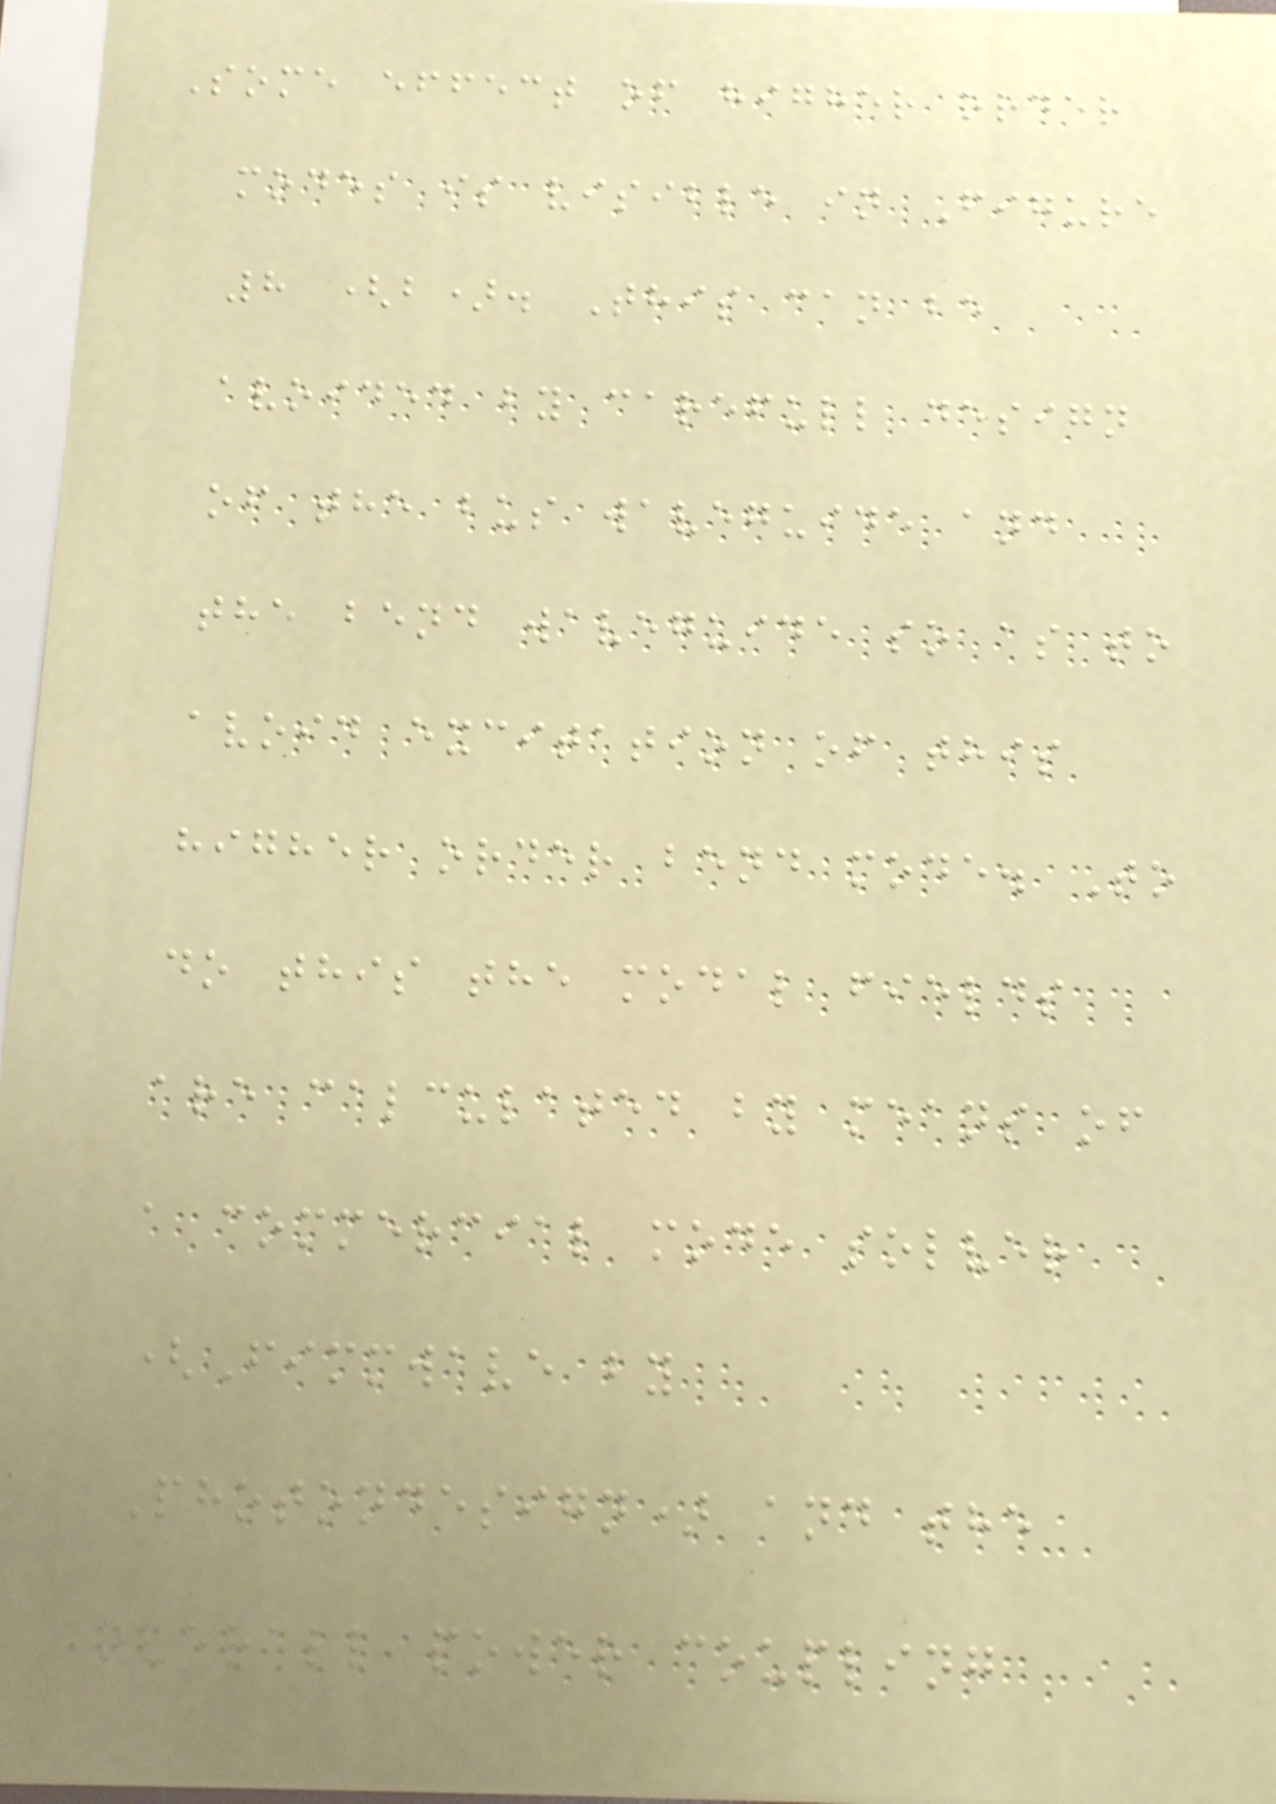Some effect of higher order
modes is visible in Figure
8 (b). This can be
avoided by carefull design
of the bus waveguide and
the bend waveguide so as to
avoid excitation of this
higher order bend mode. To
do this the modal fields
are calculated by means of
a commercial mode solver
(Fimmwave by
Photondesign) and the
overall power coupling
